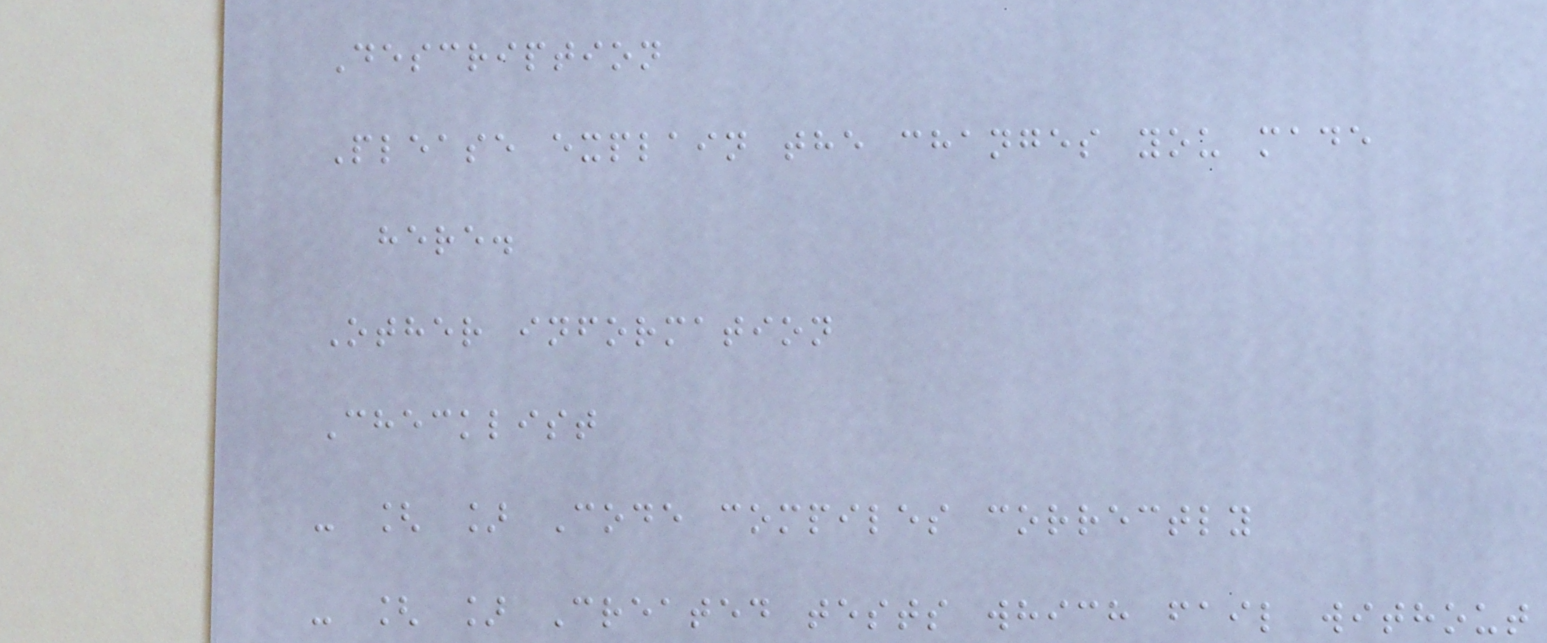Description
Please explain the changes you made
here.
Other information
Checklist
- [ ] Code compiles correctly
- [ ] Created tests which fail without
